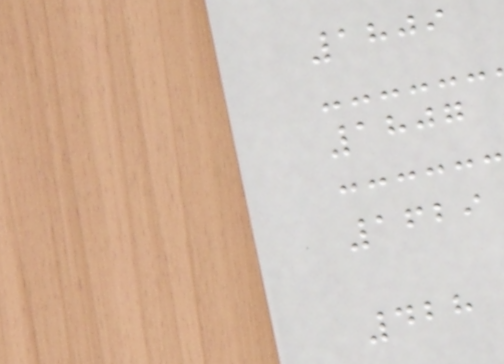1809
1807
1629
428
